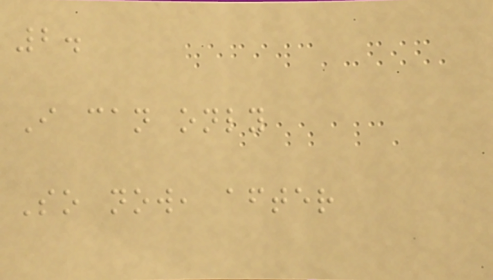2.
I can only
So now, after
